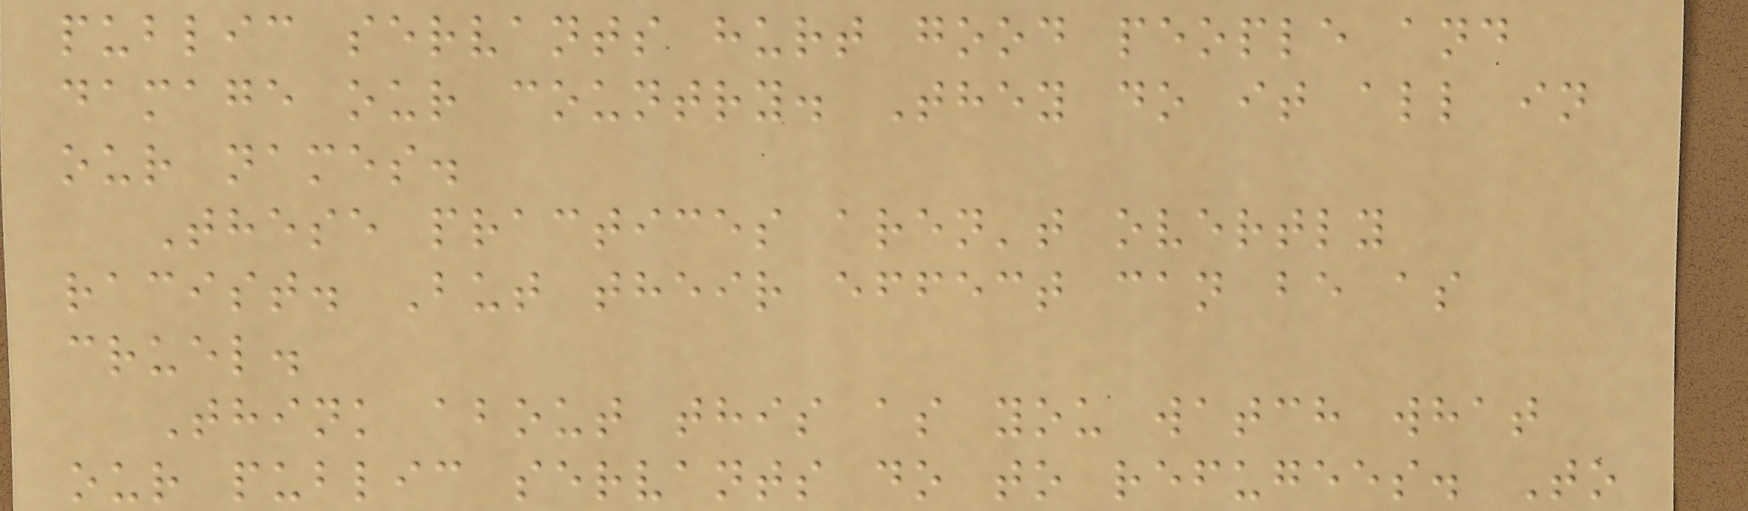public servants hurt good people and
damage our country. They do it all in
our names.
These practices aren't overtly
racist. But their effect can be as
cruel.
Think about this as you watch what
our public servants do to refugees. To
